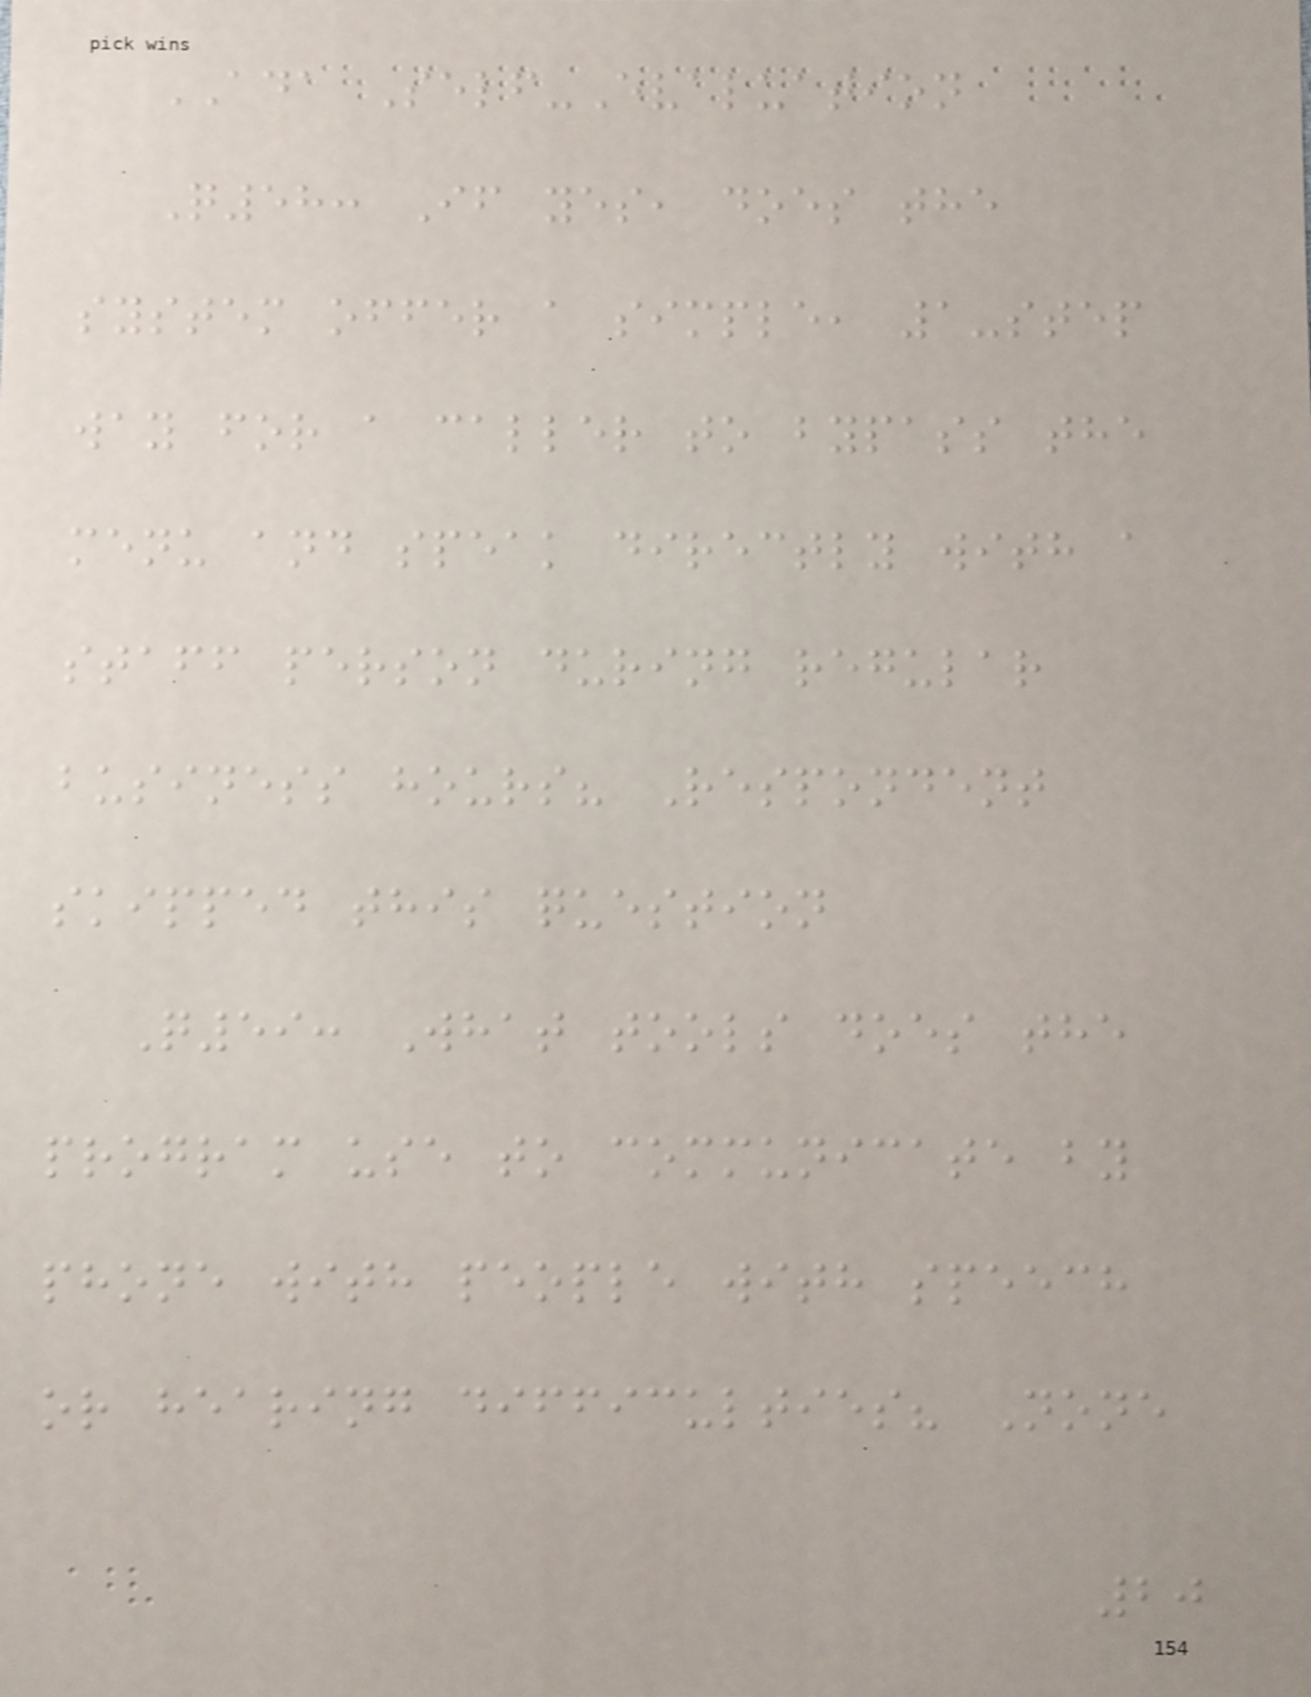ADA Self-Evaluation
Q58: If yes, does the
system offer a simple, 1-step
way for a caller to bypass the
menu and speak directly with a
staff person during regular
business hours? Respondent
skipped this question
Q59: What tools does the
program use to communicate by
phone with people with speech
or hearing difficulties? None
20
